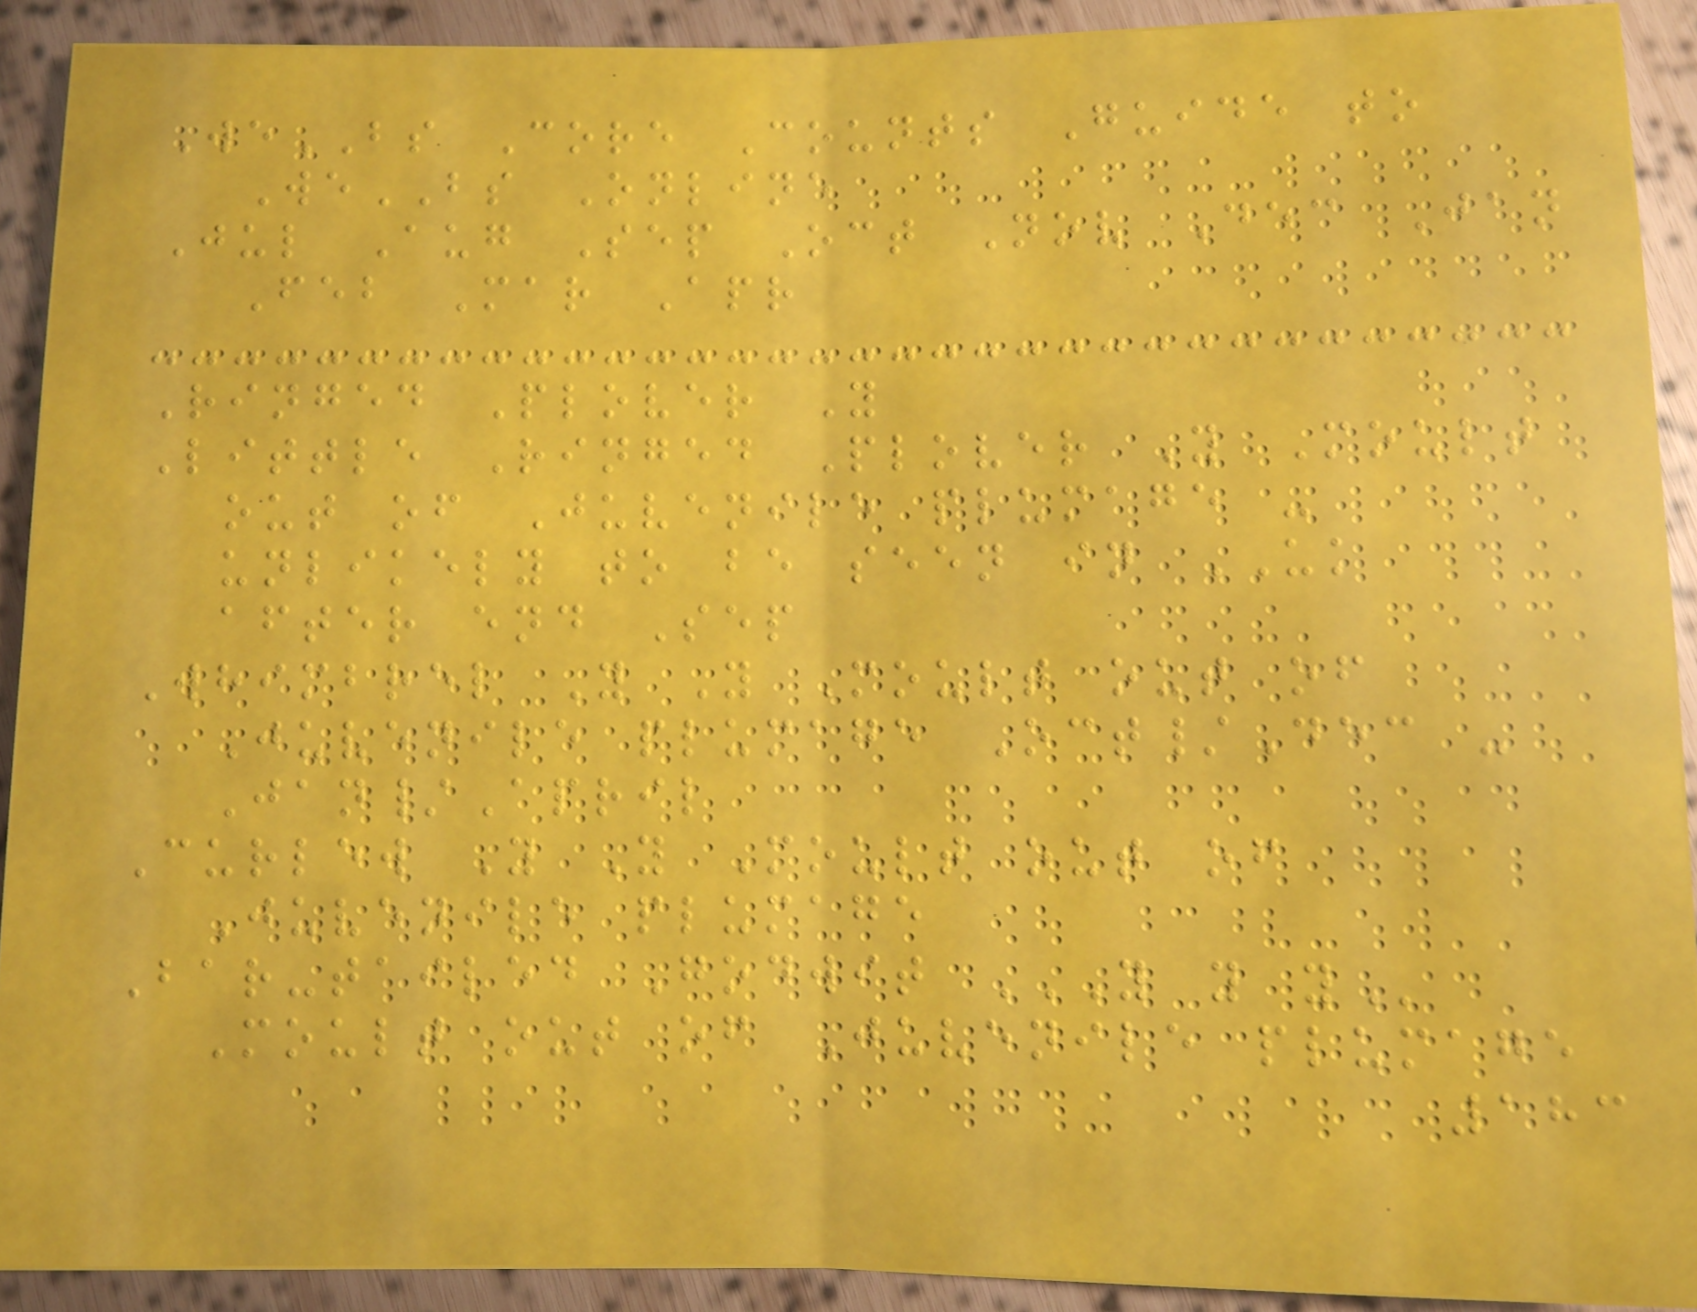WeBS Core Counts Guide to
WeBS Online
Jul Aug Sep Oct Nov Dec Jan
Feb Mar Apr
Ringed Plover Y
Little Ringed Plover Y Moult
out of Juvenile plumage -
unlikely to be seen in UK
after end Sep
Whimbrel Y Y Moult out of
Juvenile plumage Oct/Dec -
Jan/April
Curlew Y Y Moult out of
Juvenile plumage
Bar-tailed Godwit Y Y Y
Moult out of Juvenile plumage
183
